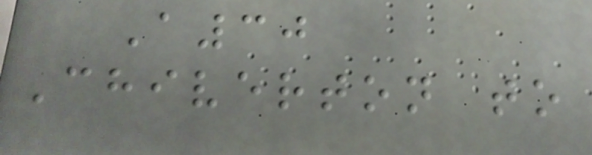A30
Chiverton to
